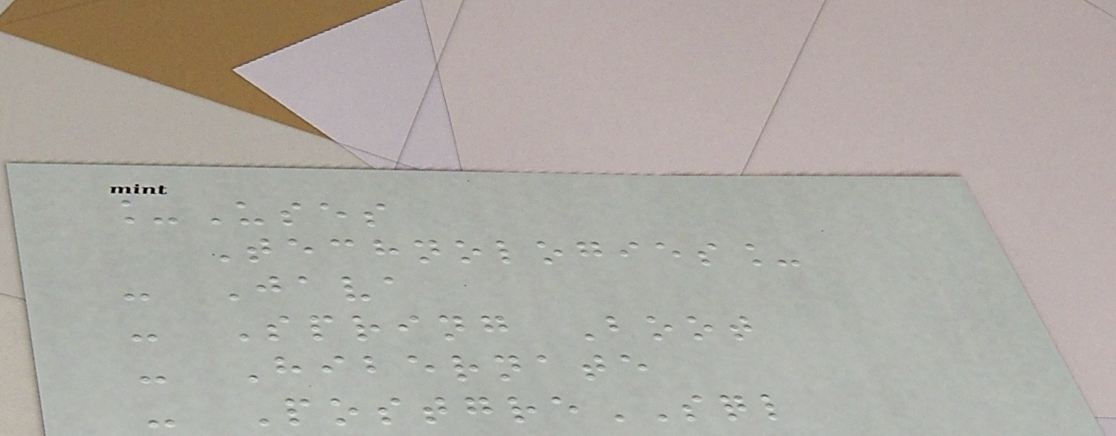_Uses
Technologies_
- Java
- Spring Boot
- Hibernate
- PostgreSQL
